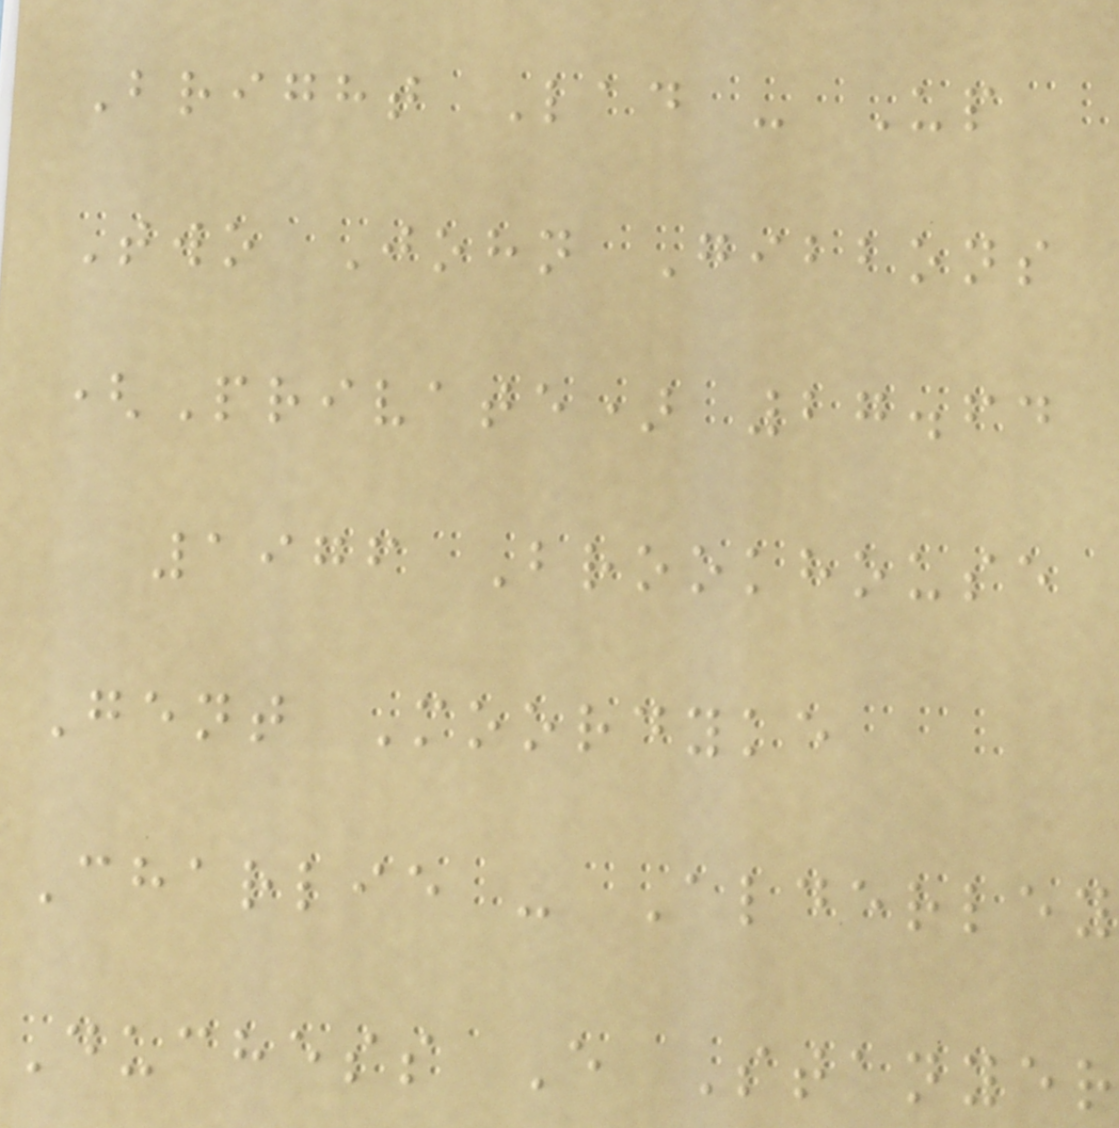Bright Lad - Up
Two John Gibbons
(Private) 27.64
1976 Brookhouse
Gent Moordyke
Charlie - Alderley
Duchess E Stanyer
